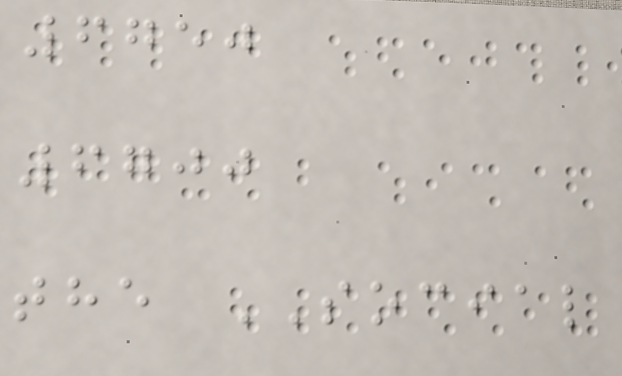6750
6700
the SOCIAL
